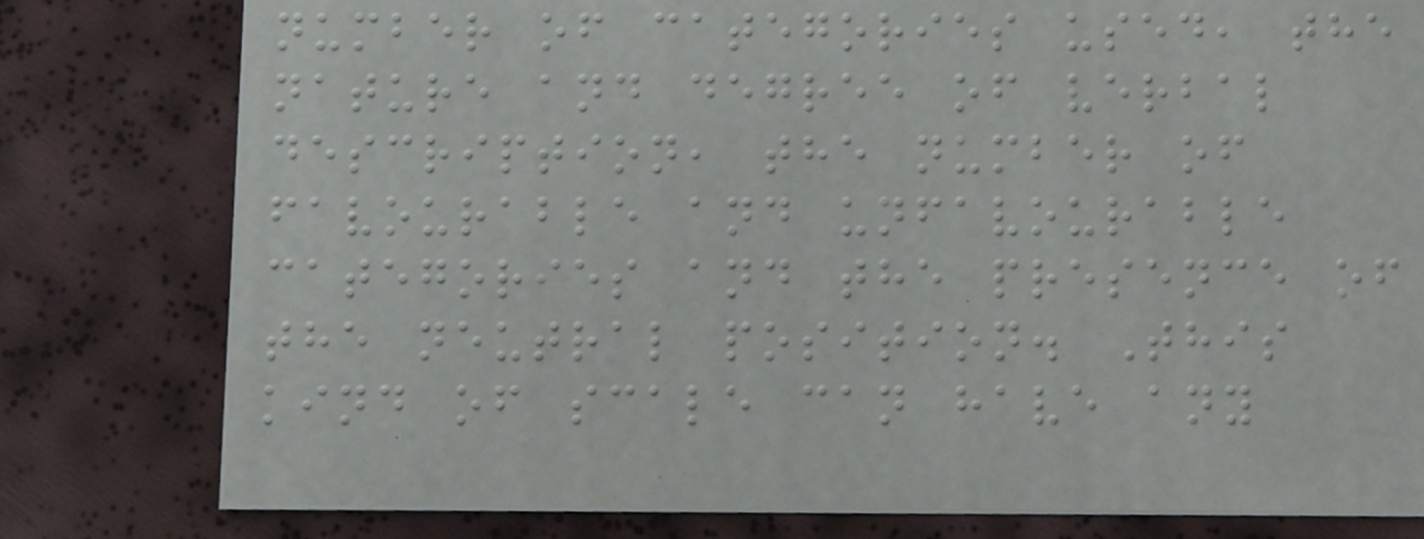number of categories used, the
nature and degree of verbal
description, the number of
favourable and unfavourable
categories and the presence of
the neutral position. This
kind of scale can have any
